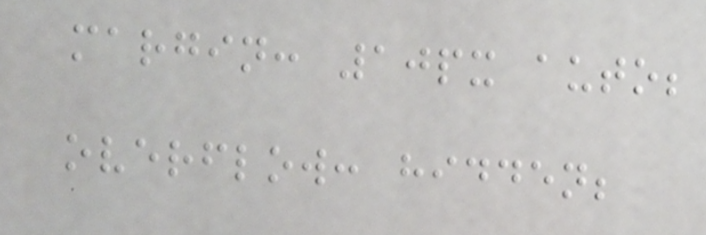margin: 10px auto;
overflow: hidden;
